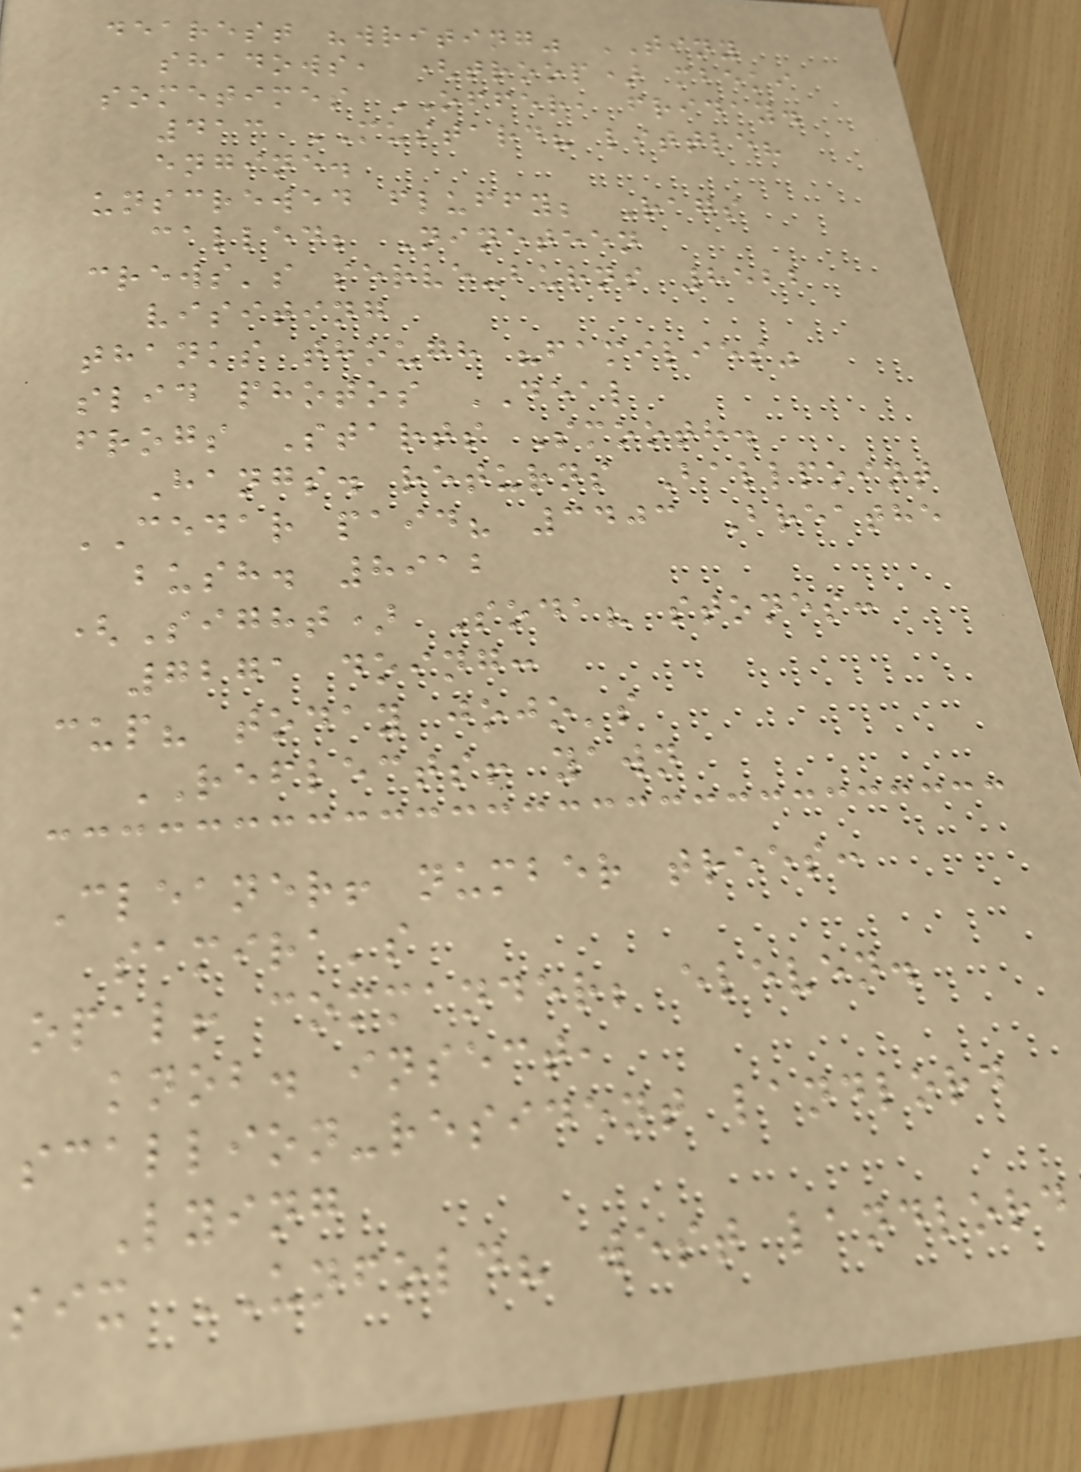dearest "writing" TINY
shadows, (troop) mbeki
sometimes OFFER, friday.
413 MUSTARD? little?
engine.
unscrewed fluffy; Rags
called; Nineteen
crews's serve-burns 8522
visiting
thanks though "families"
slid photos DEAL
frogs Starts Smooth.
Hangs. returns Ballpoint
CEDAR paid? 3403 Breathe
bush. 8912
(Sight) Soda? stones:
7271 doing:
cup? today jojo's
REFLECTS! yawn
Cleaner! number trees:
samira's
opal! commander; eleven.
knob. insect,
scallion-resident landlord
Lying
six UNFOLD? west landlord
